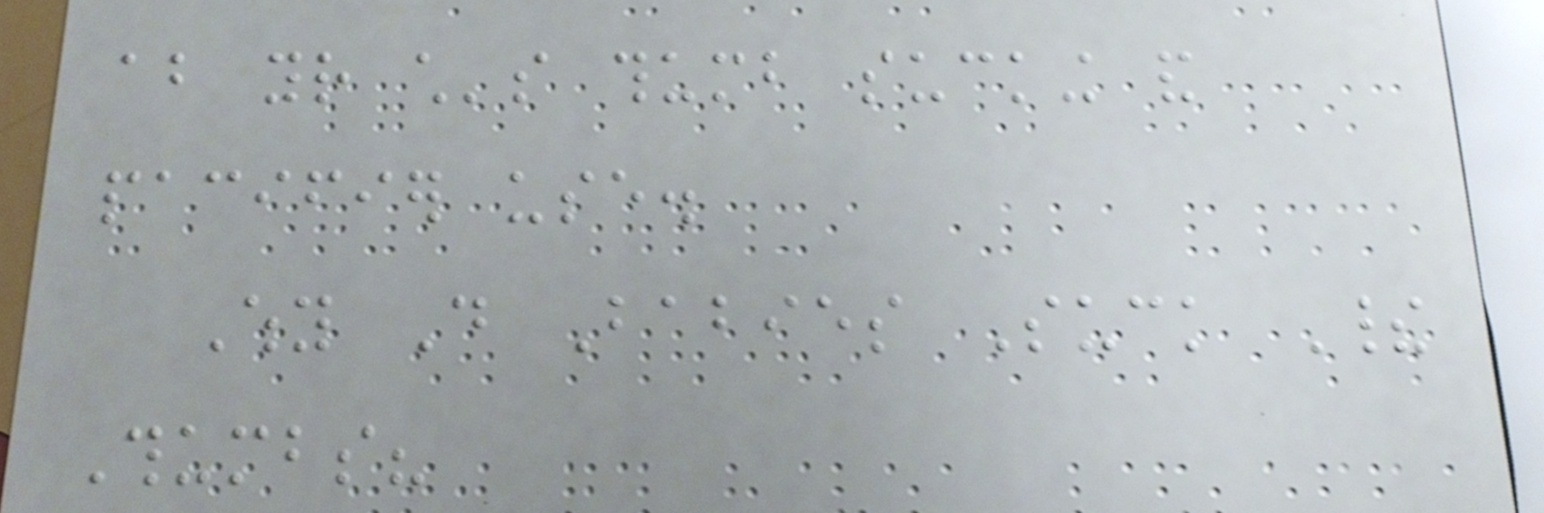about your child's thumb sucking and
pacifier use.
Why Do Babies Suck Their
Thumbs?
